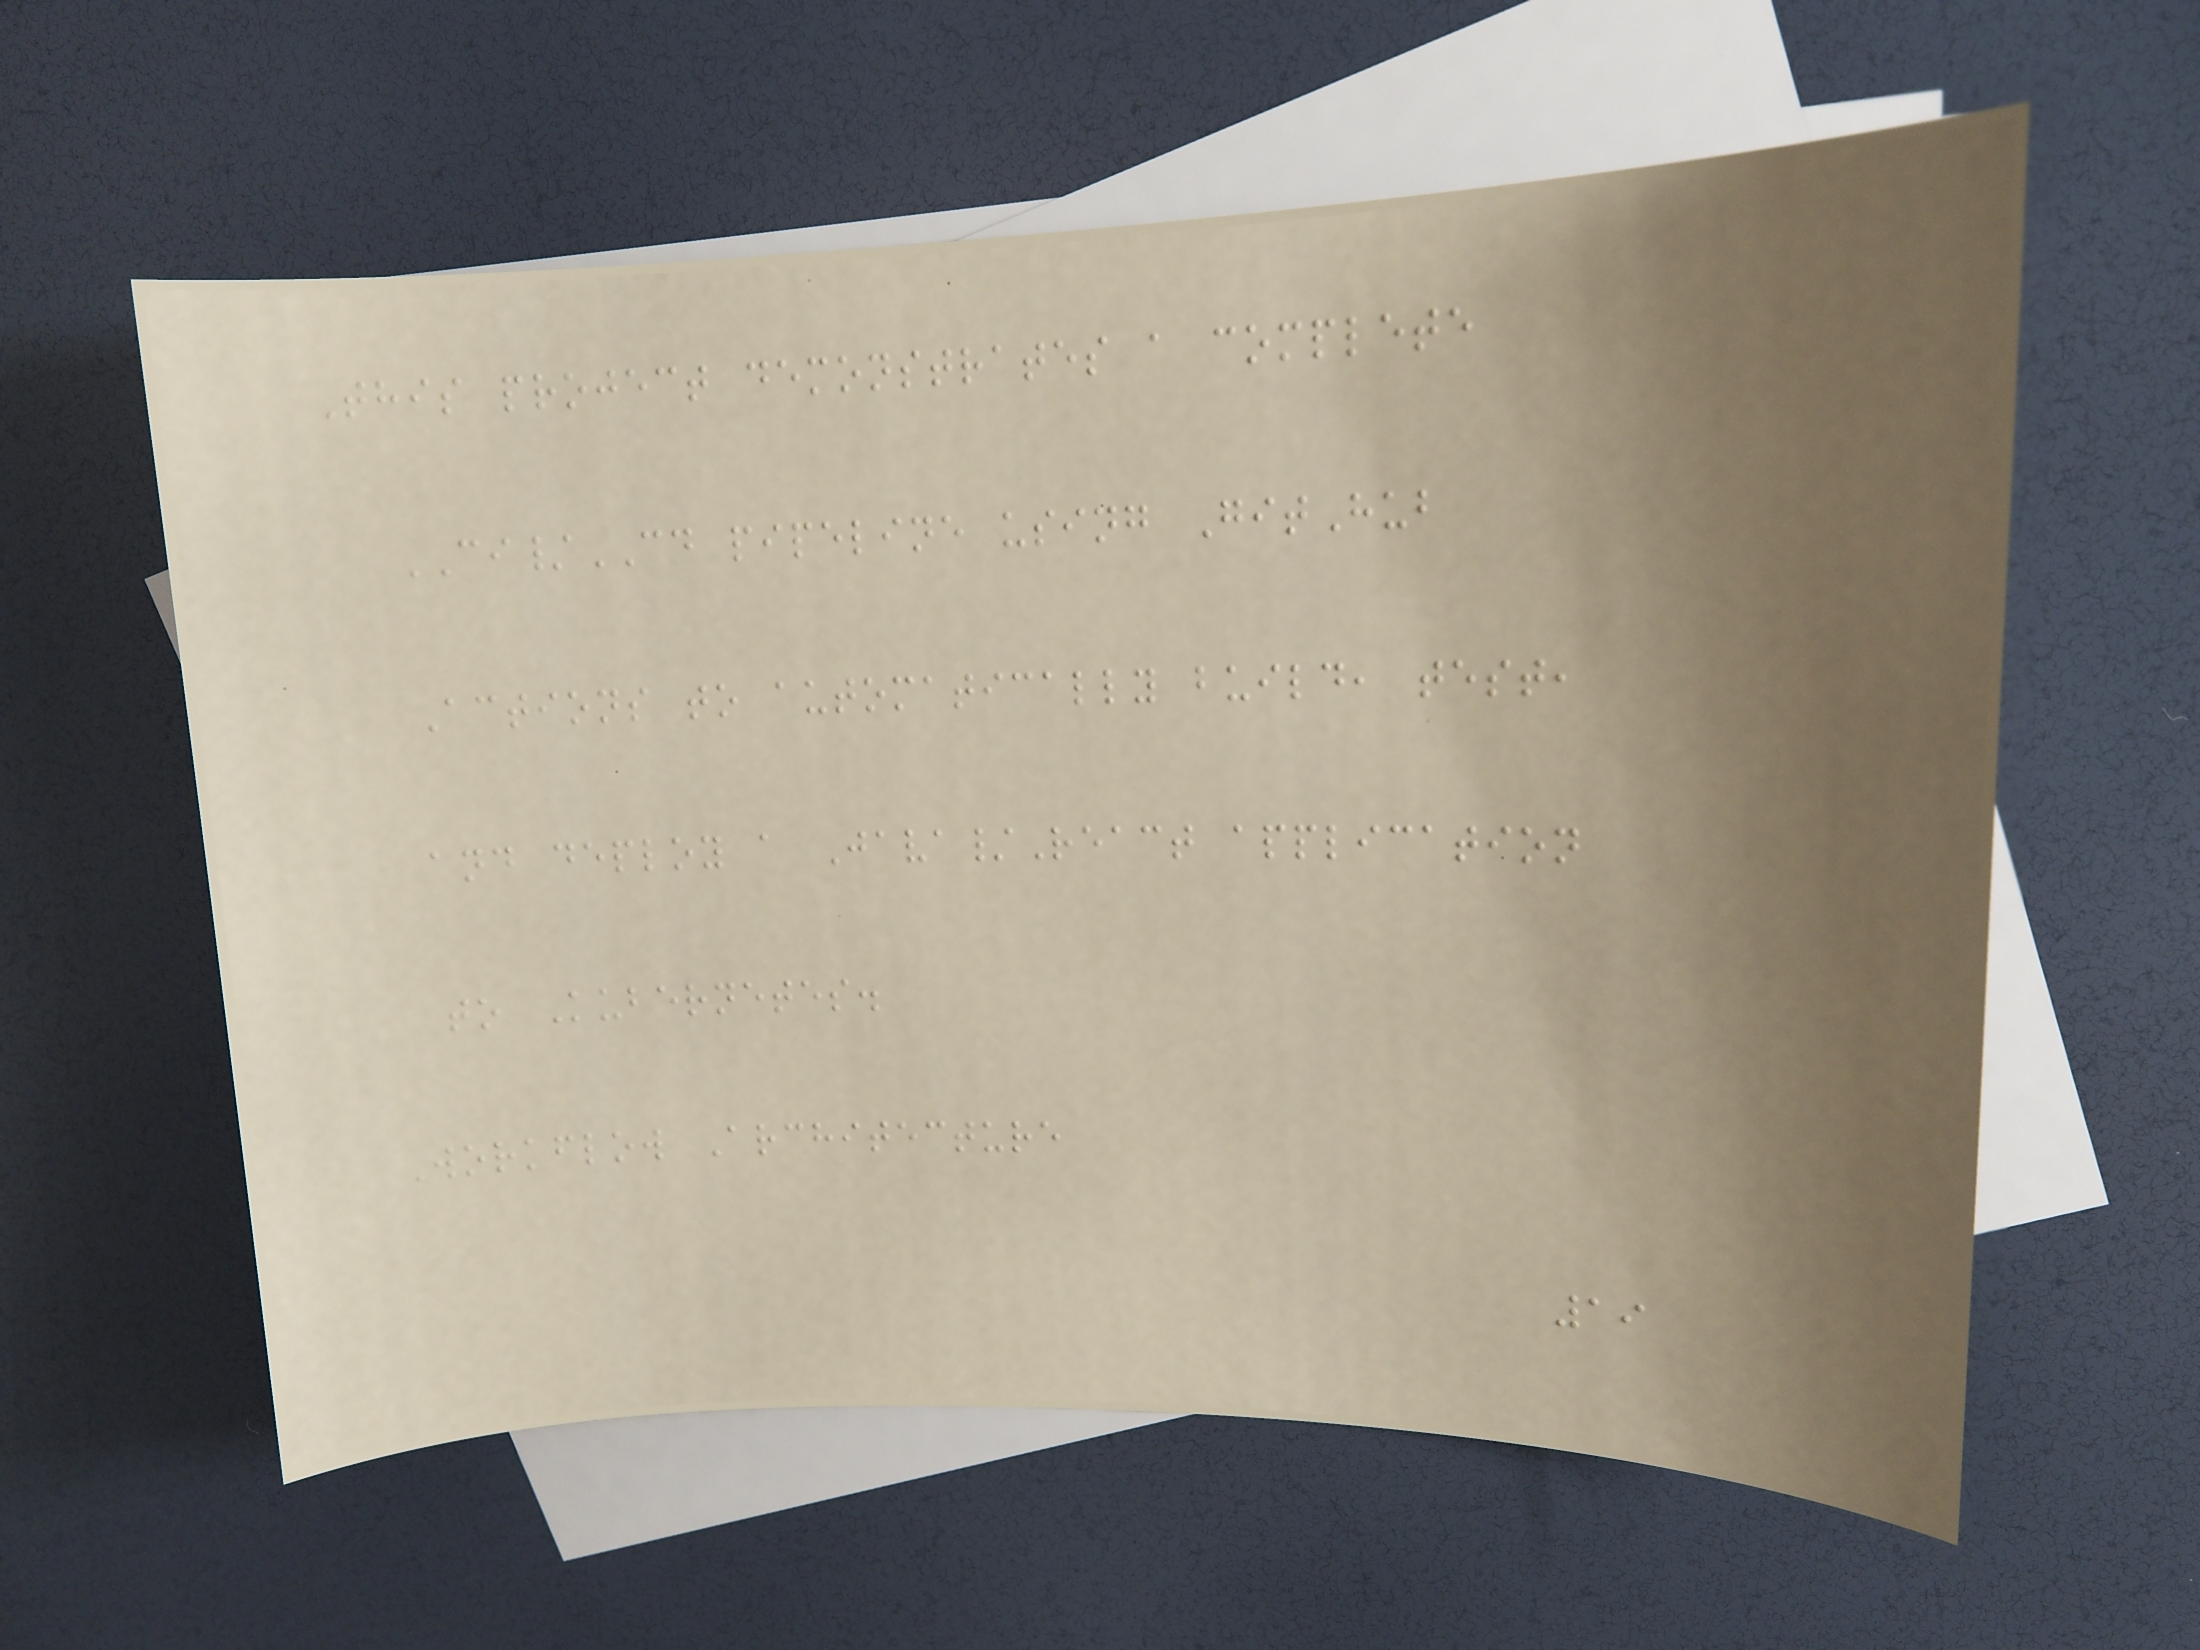This project demonstrates a complete
CI/CD pipeline using GitHub
Actions to automatically build, test,
and deploy a Java/React application
to Kubernetes.
Workflow Architecture
19
